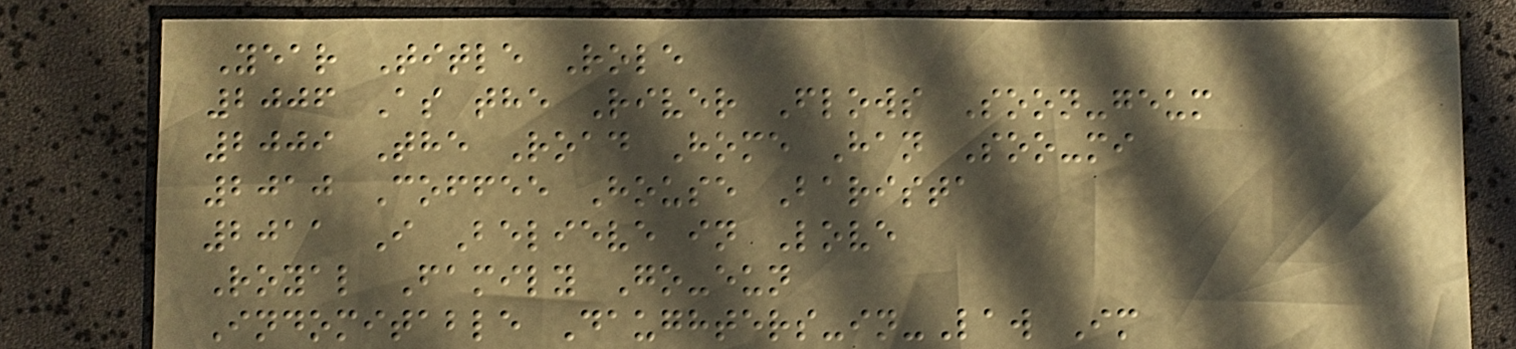Year Title Role
2006 As the River Flows Soon-geum
2009 The Road Home Han Soo-mi
2010 Coffee House Barista
2011 I Believe in Love
Royal Family Go-eun
Indomitable Daughters-in-Law Im
